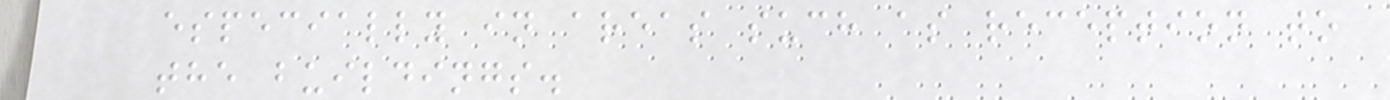especially in areas such as reception to
the buildings.
